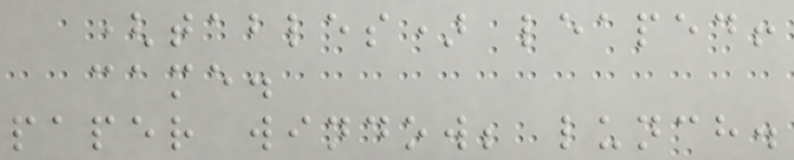(tables) leaped!
came.
paper window; lunch.
